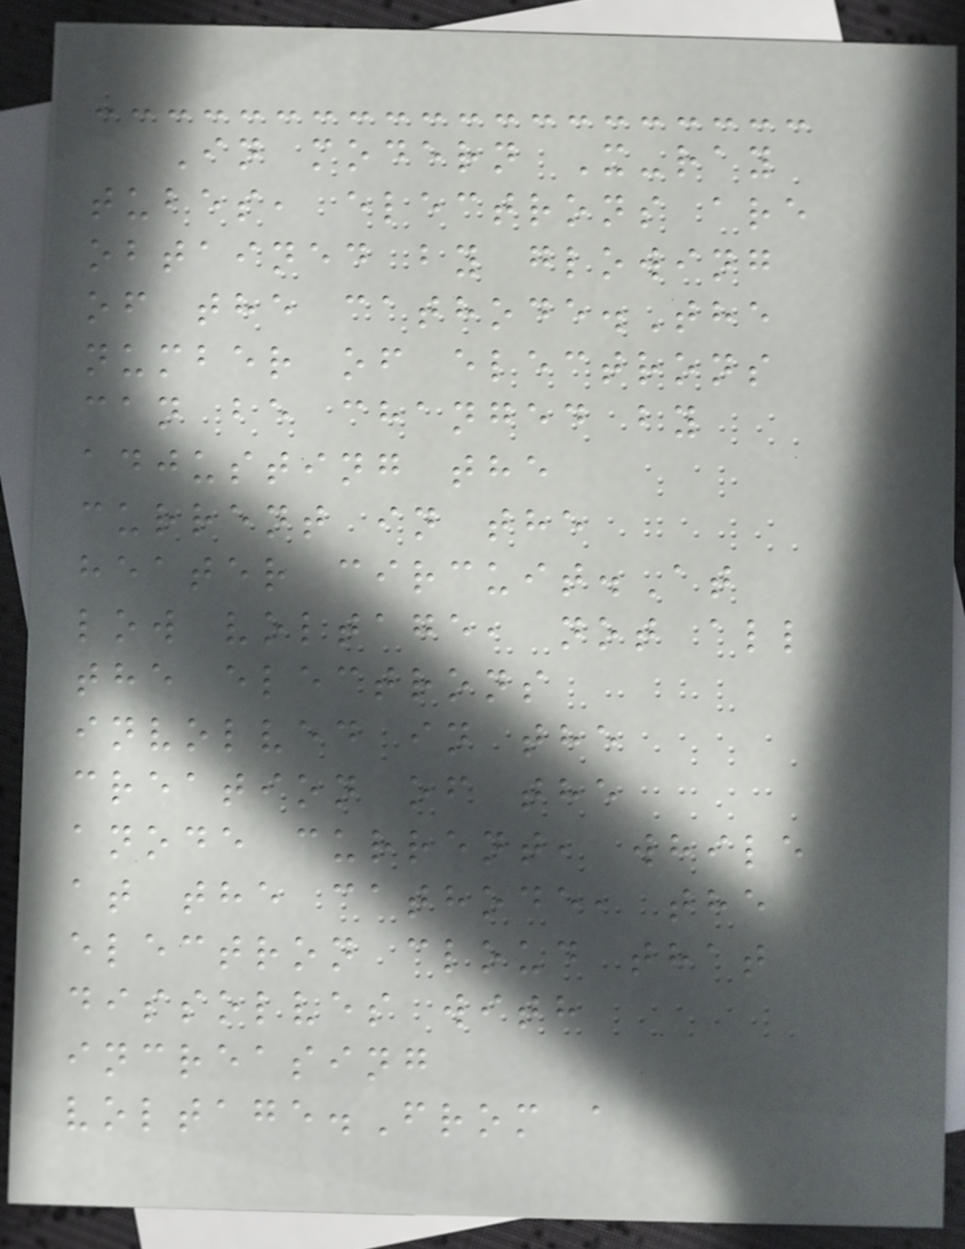In modern X-ray
tubes, electrons are
obtained by glowing
of the cathode.The
number of electrons
can be changed by
adjusting the
current in the
heater circuit.At
low voltage, not all
the electrons
involved in the
creation of the
anode current, while
at the cathode, the
electron cloud that
dissolves with
increasing
voltage.From a
